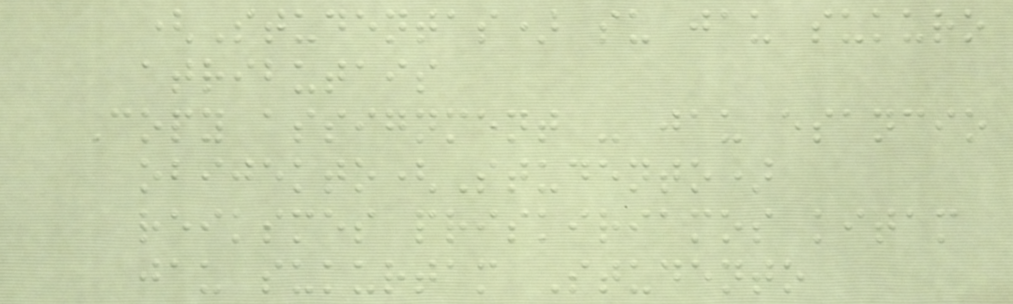(Studentas) su jau sukuro
atributais
Copy assignment - jau esancio
obijekto(Studento)
reiksmes priskiriamos kitam
jau sukurtam Studento
